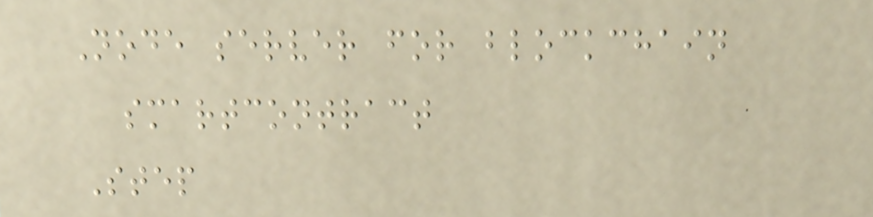Node server for blockchain
smartcontract
Step
